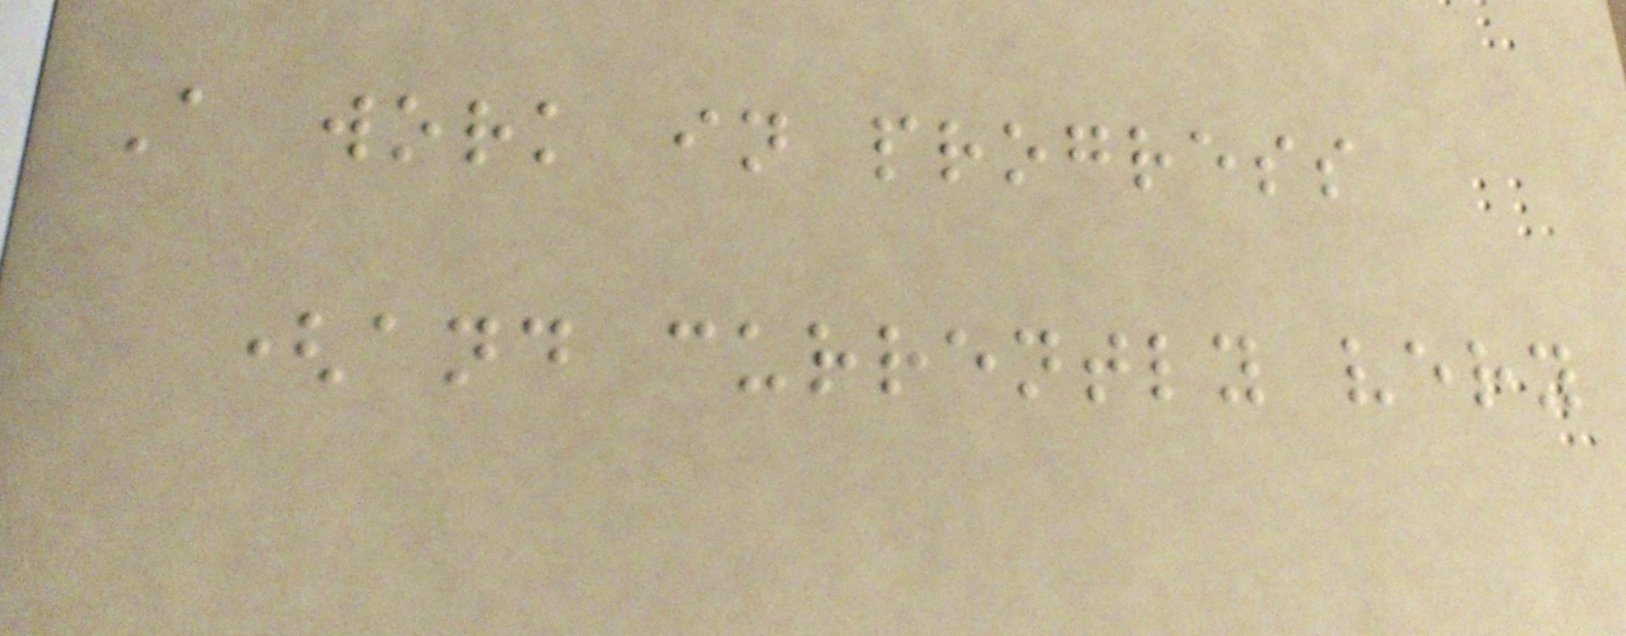A work in progress
(and currently very
